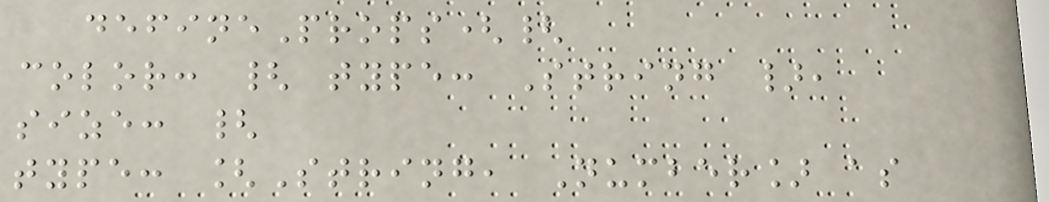defineProps({
color: { type: String },
size: {
type: [String, Number] as
